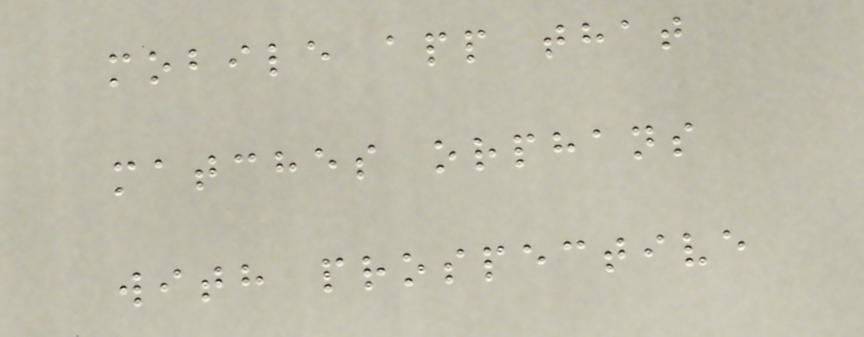mobile app that
matches orphans
with prospective
